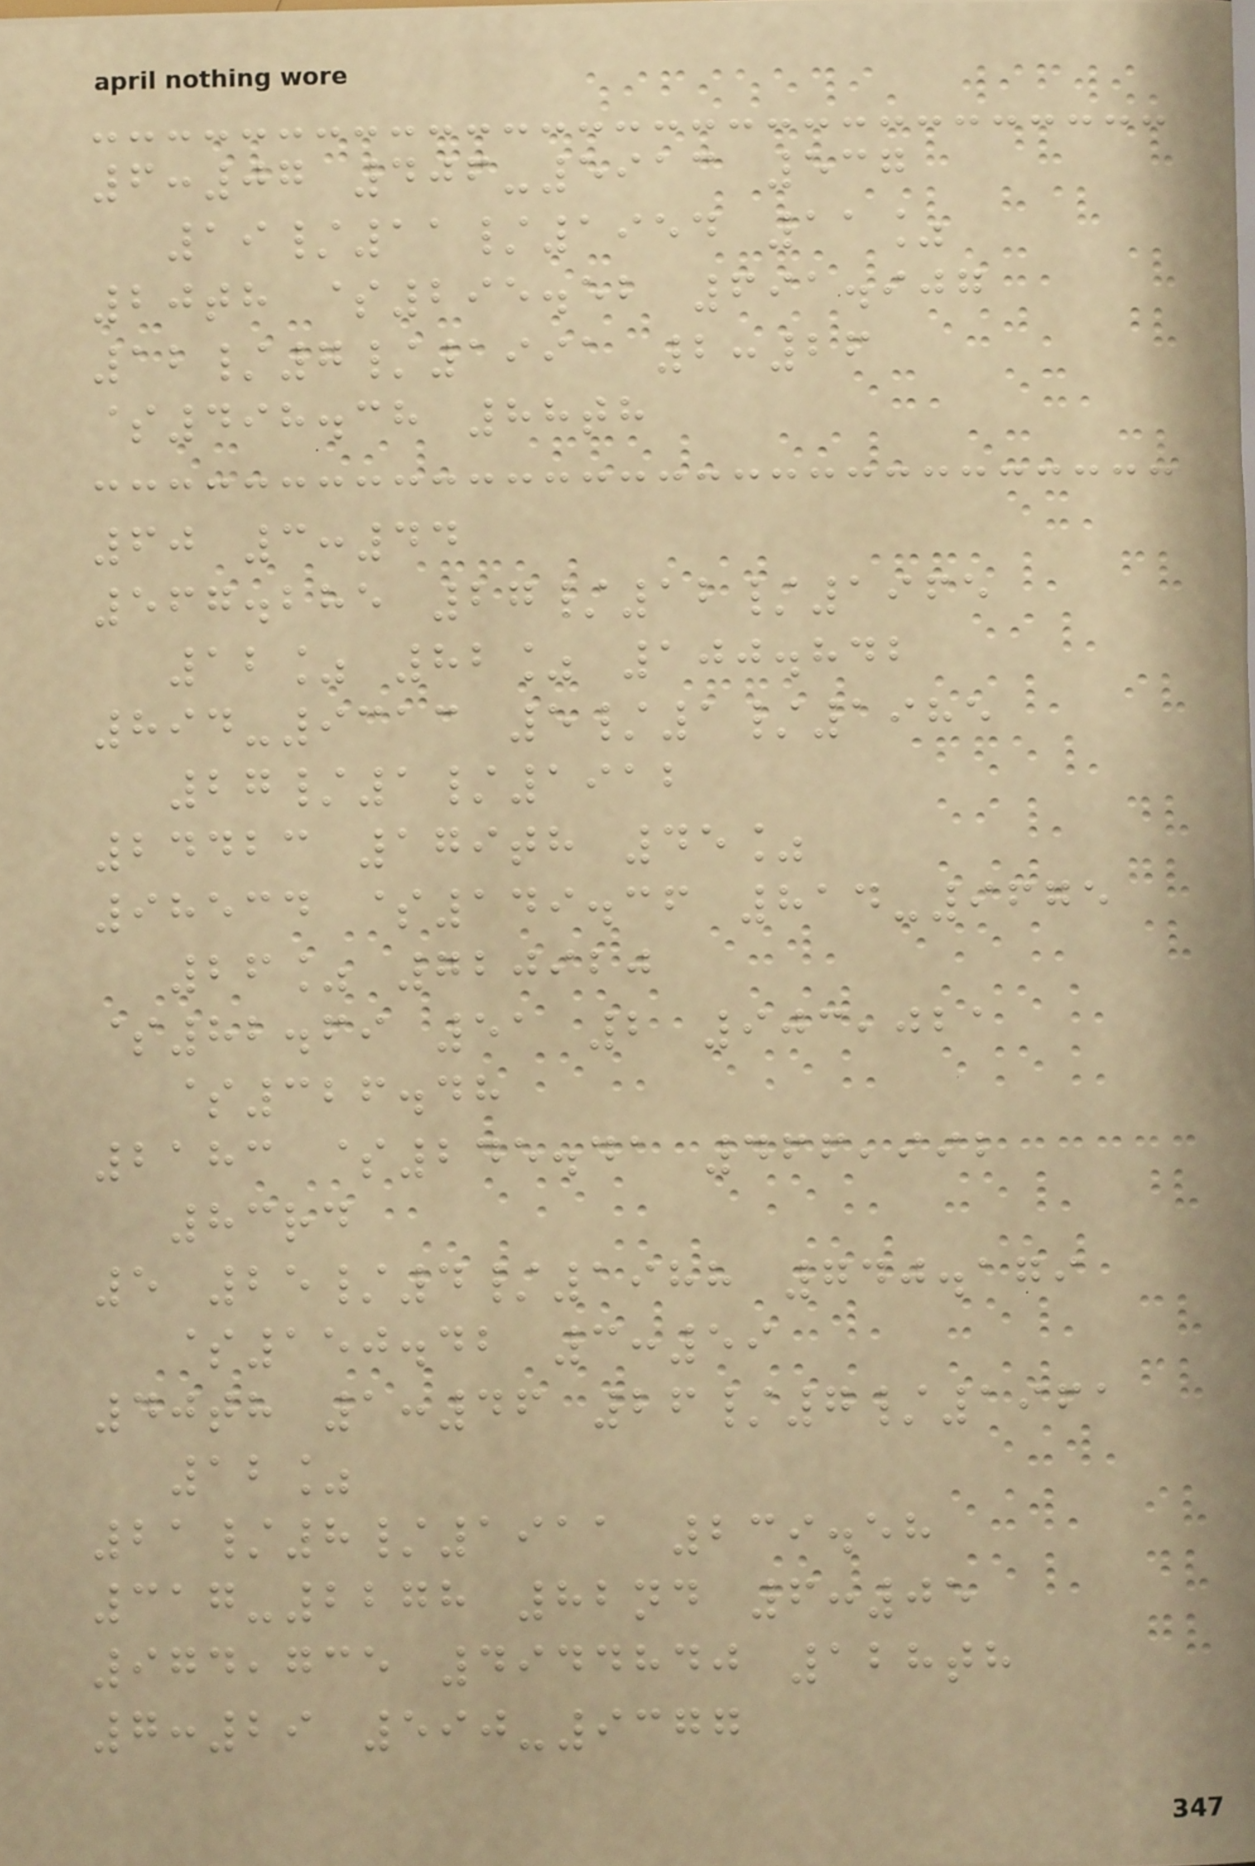6:07 406-5913 537
19/11/1954 11%
20th $295.52 691.907
12/7/1991 2:26
$498.38 88th
60 3:44
567.285 27/12/1965
12% 82% 100.842
894-9313 5/1/1985
27/1/1912
24423 179th 45%
98534 $149.36 814-9675
26% 720920
$82.69 51 2 903,021
$326.48
2183 $245.41 466,992
83rd
5 25/4/1988 740.179
$150.42 3:59
40th 1:46 26/7/1961
12%
21/8/1911 239.58
317-2278 82nd 6:05
974,735 4944840 128th
7:29 590-9377
